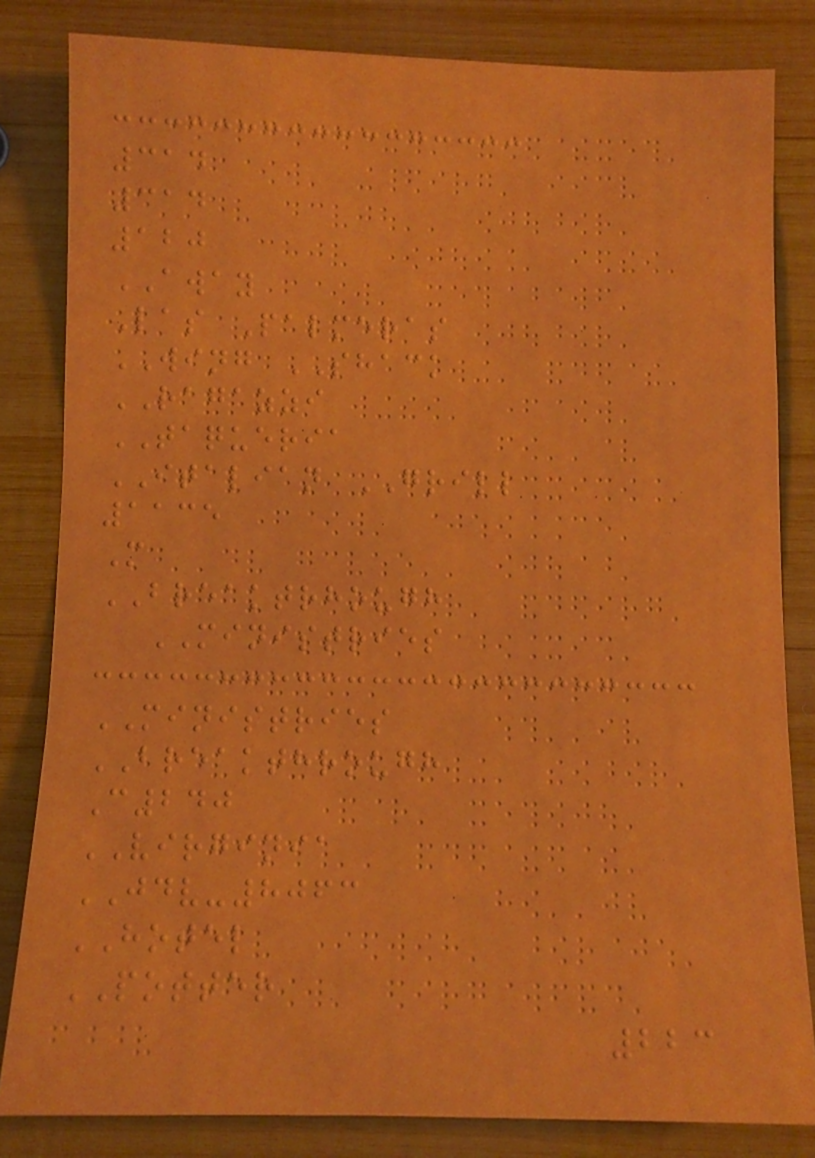314
314
120
AWAY
Las Palmeras
WING SHACK
RAGAZZI
TAQUERIA
ITALIAN GRILL
1135
M
BREAKTRHOUGH
MINISTRIES
MINISTRIES
BREAKTHROUGH
C240
VIRGINIA
JDV-8063
HOTEL
POTTER
223
